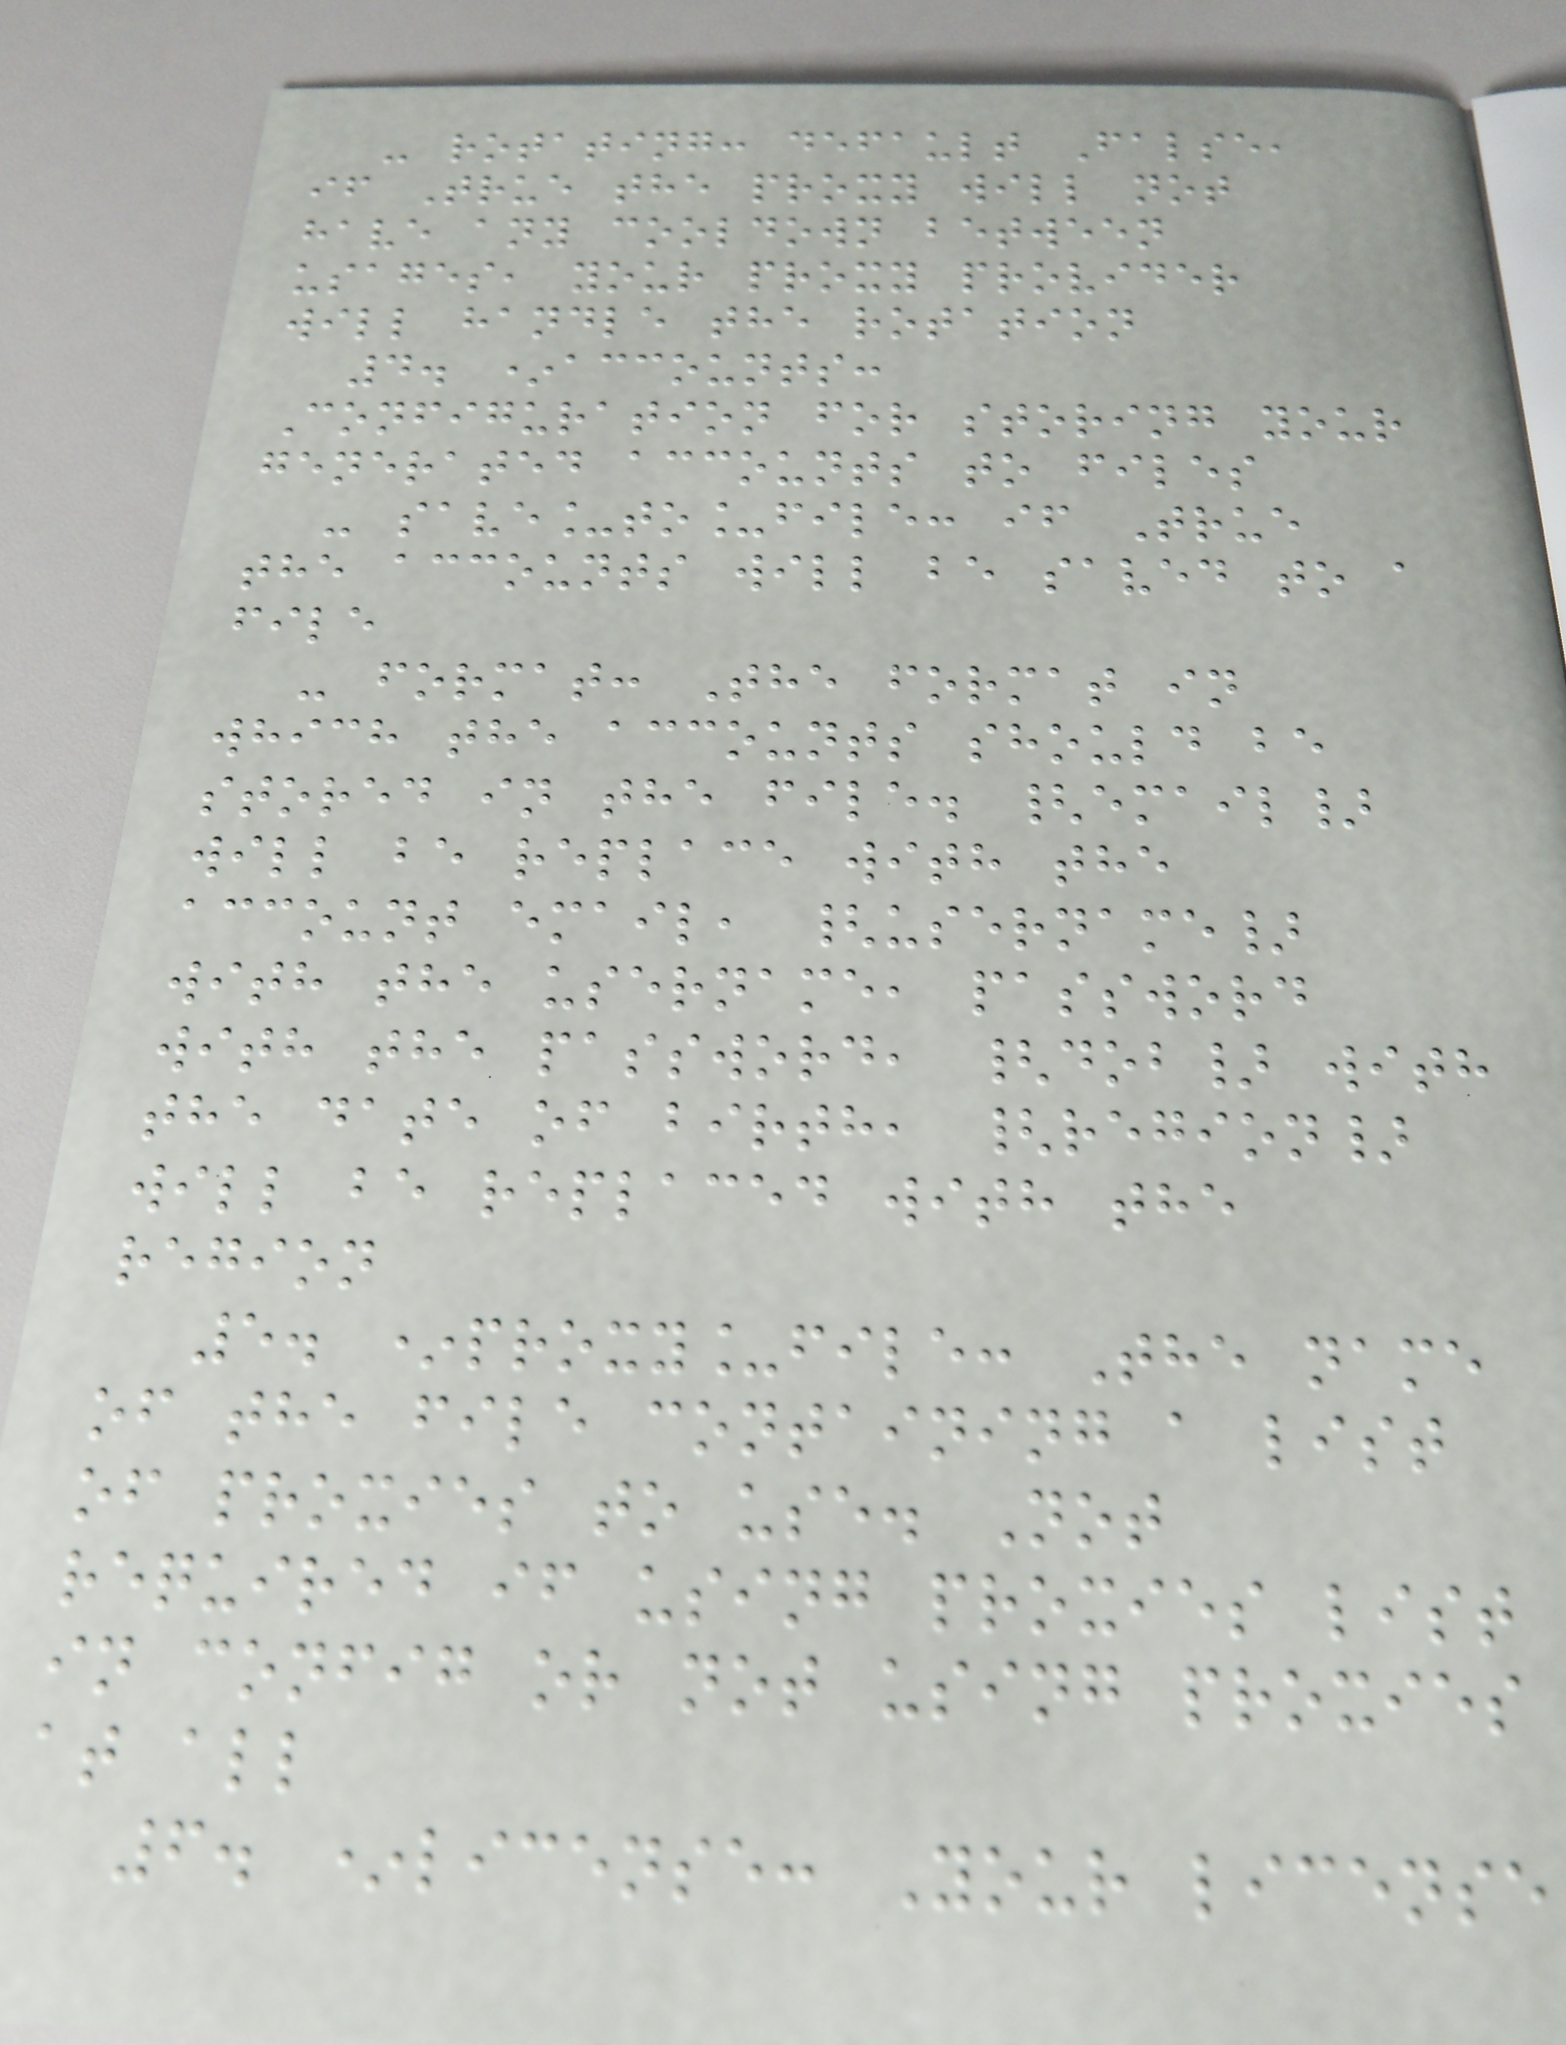- rotating: default False,
if True the proxy will not
have any cooldown between
usages, your proxy provider
will handle the rotation
4. *accounts:
Configuration for storing your
generated accounts to files
- save_to_file: if True
the accounts will be saved to a
file
- format: The format in
which the accounts should be
stored in the file. {email}
will be replace with the
account email, {username}
with the username, password
with the password, {dob} with
the date of birth, {region}
will be replaced with the
region
5. *proxy_file: The name
of the file containing a list
of proxies to use. Not
required if using proxies list
in config or not using proxies
at all
6. *license: Your license
